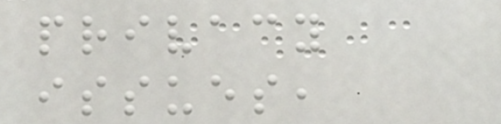privacy
issues,
